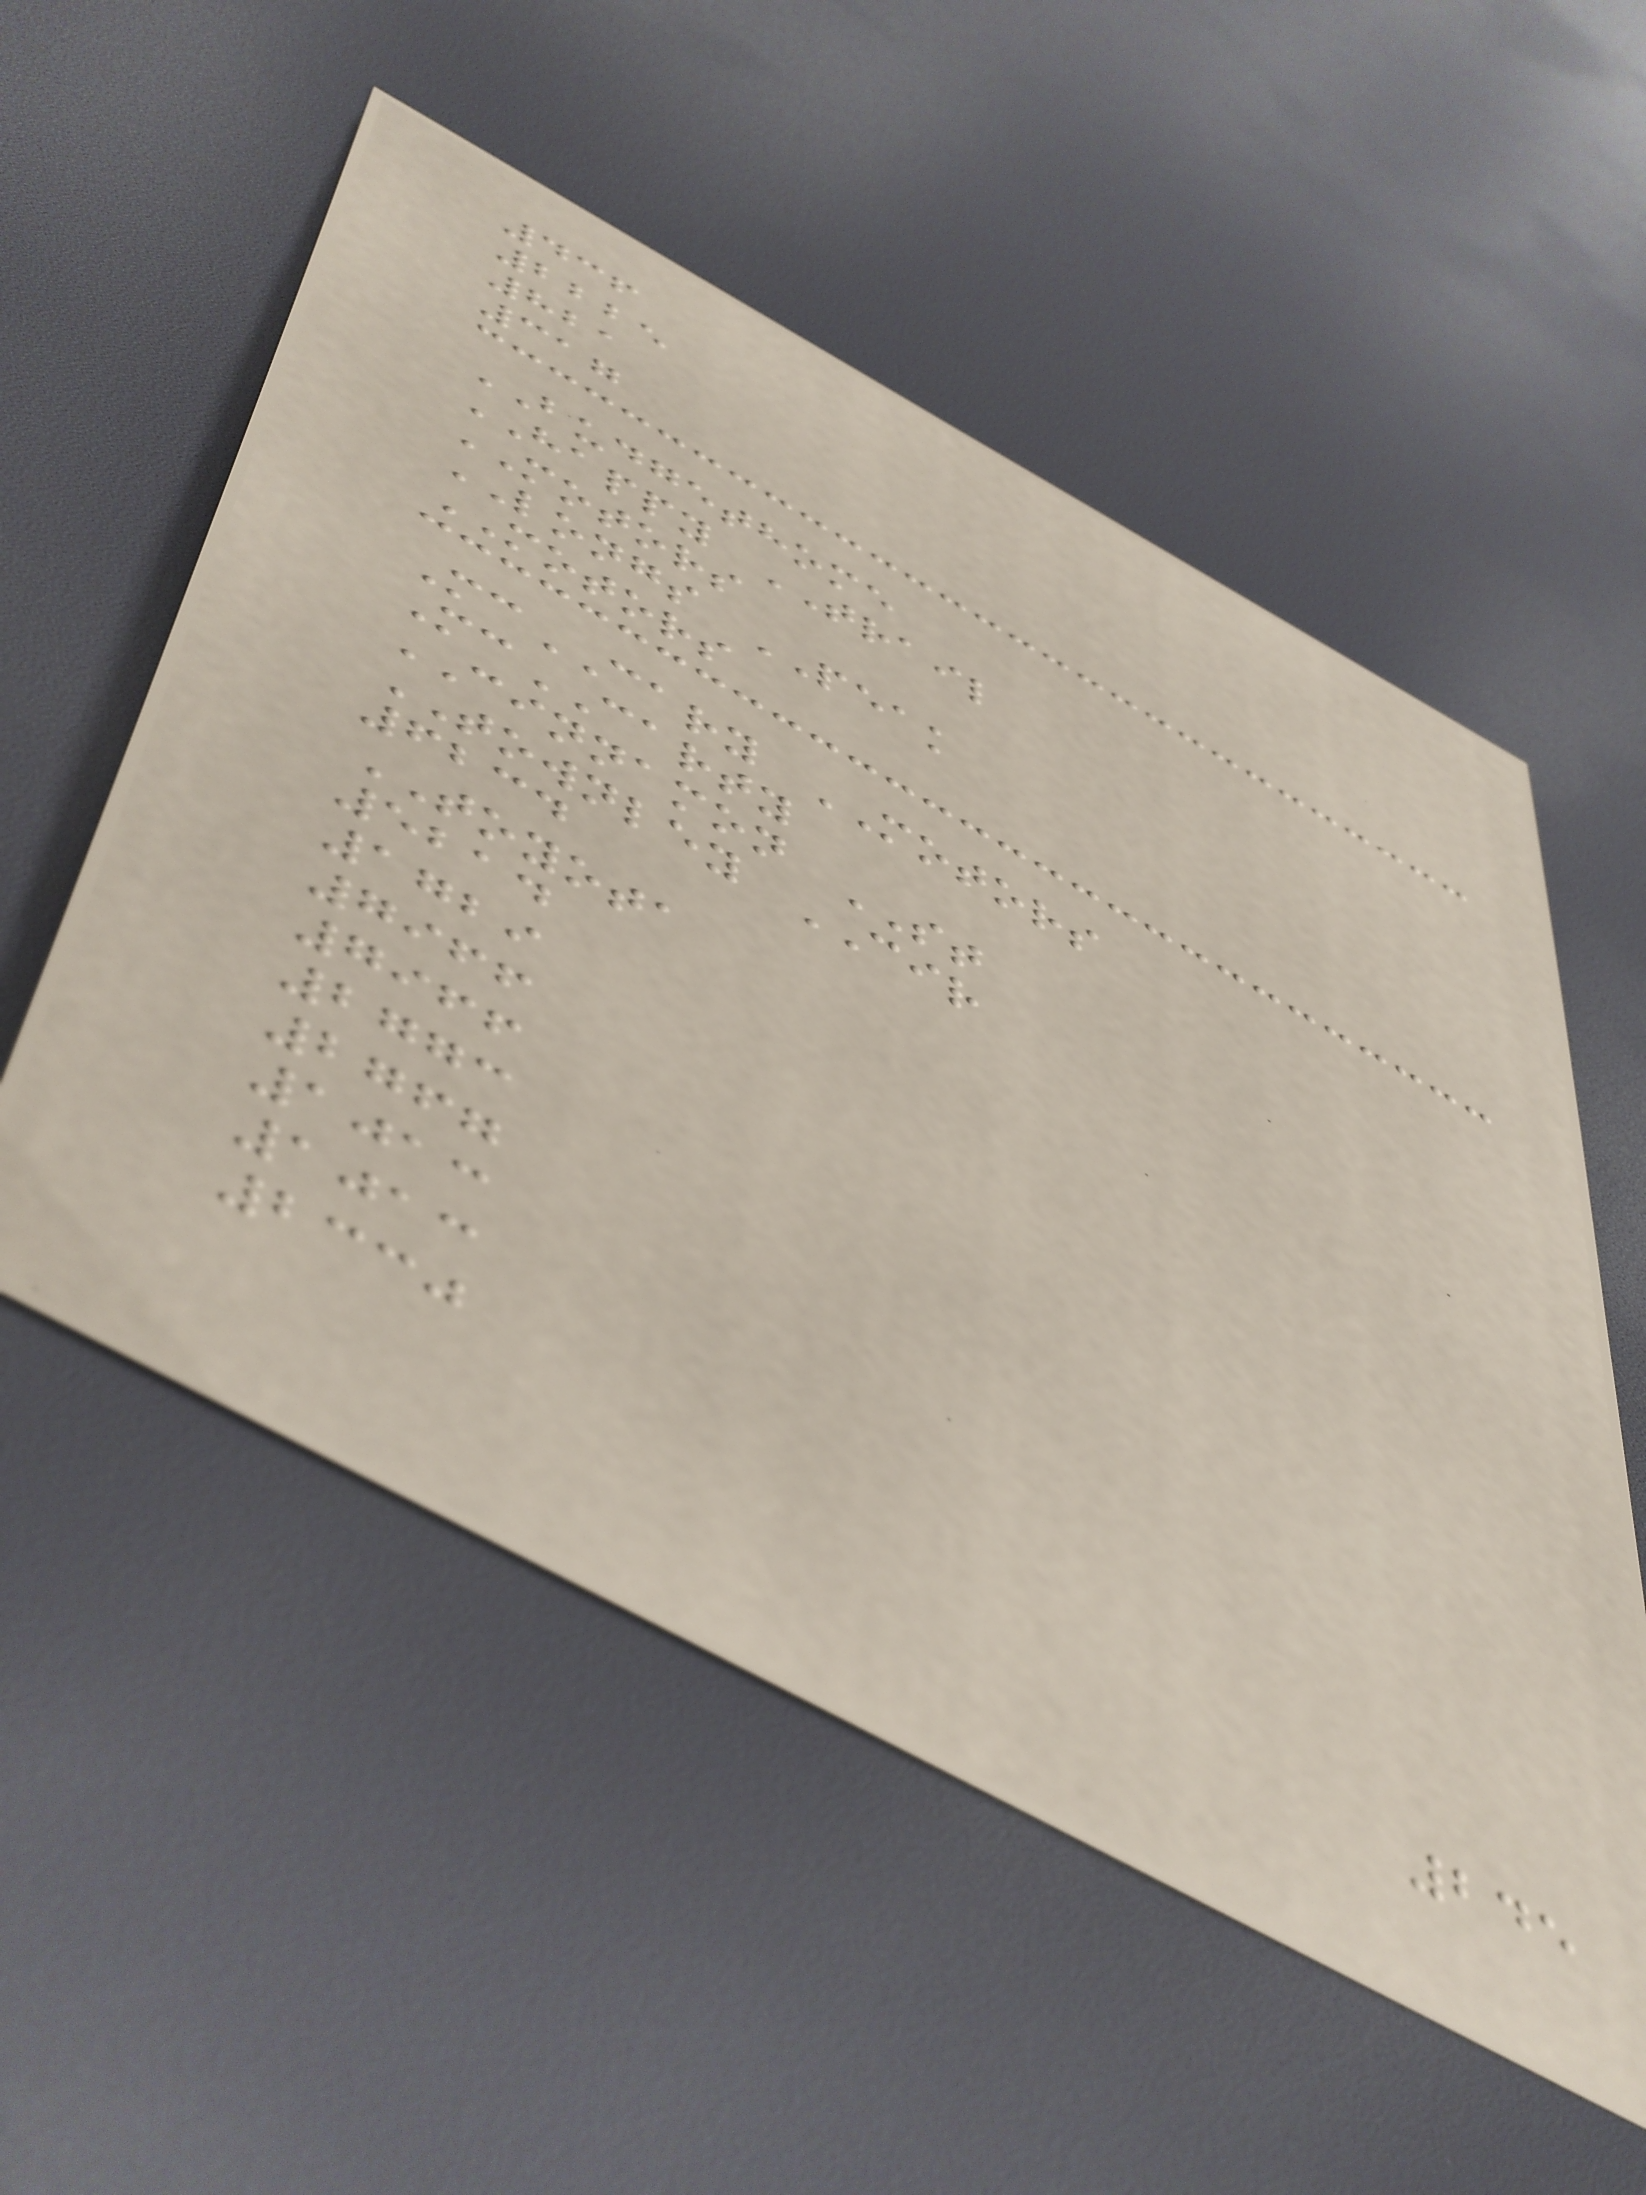436
2225
821
317
BUDGETHOME
HAPPY TRAIL
MOTORS
LONGS PEAK
MOTORS
McCARY MOTORS
McCARTY
CINNAMON ST
TOWNLEY CIR
6234
TOYOTA
5214
1729
7966
7966
2773
2767
1013
1013
2330
245
